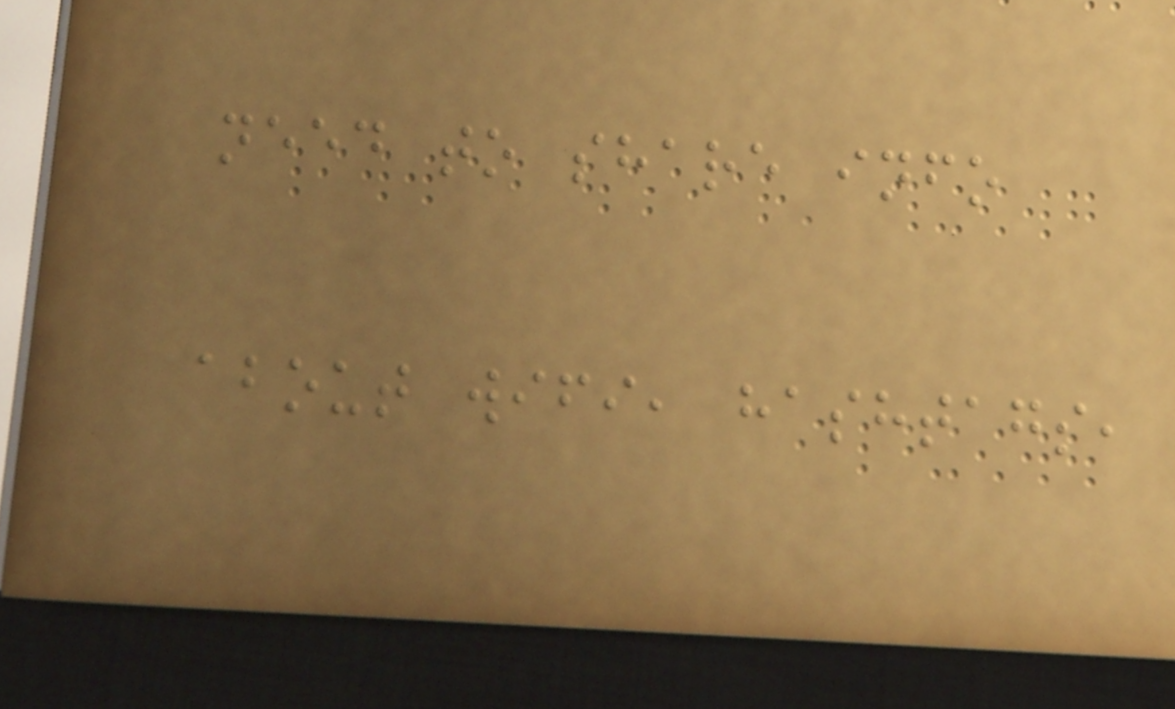need to share info
about wifi, hashtags,
